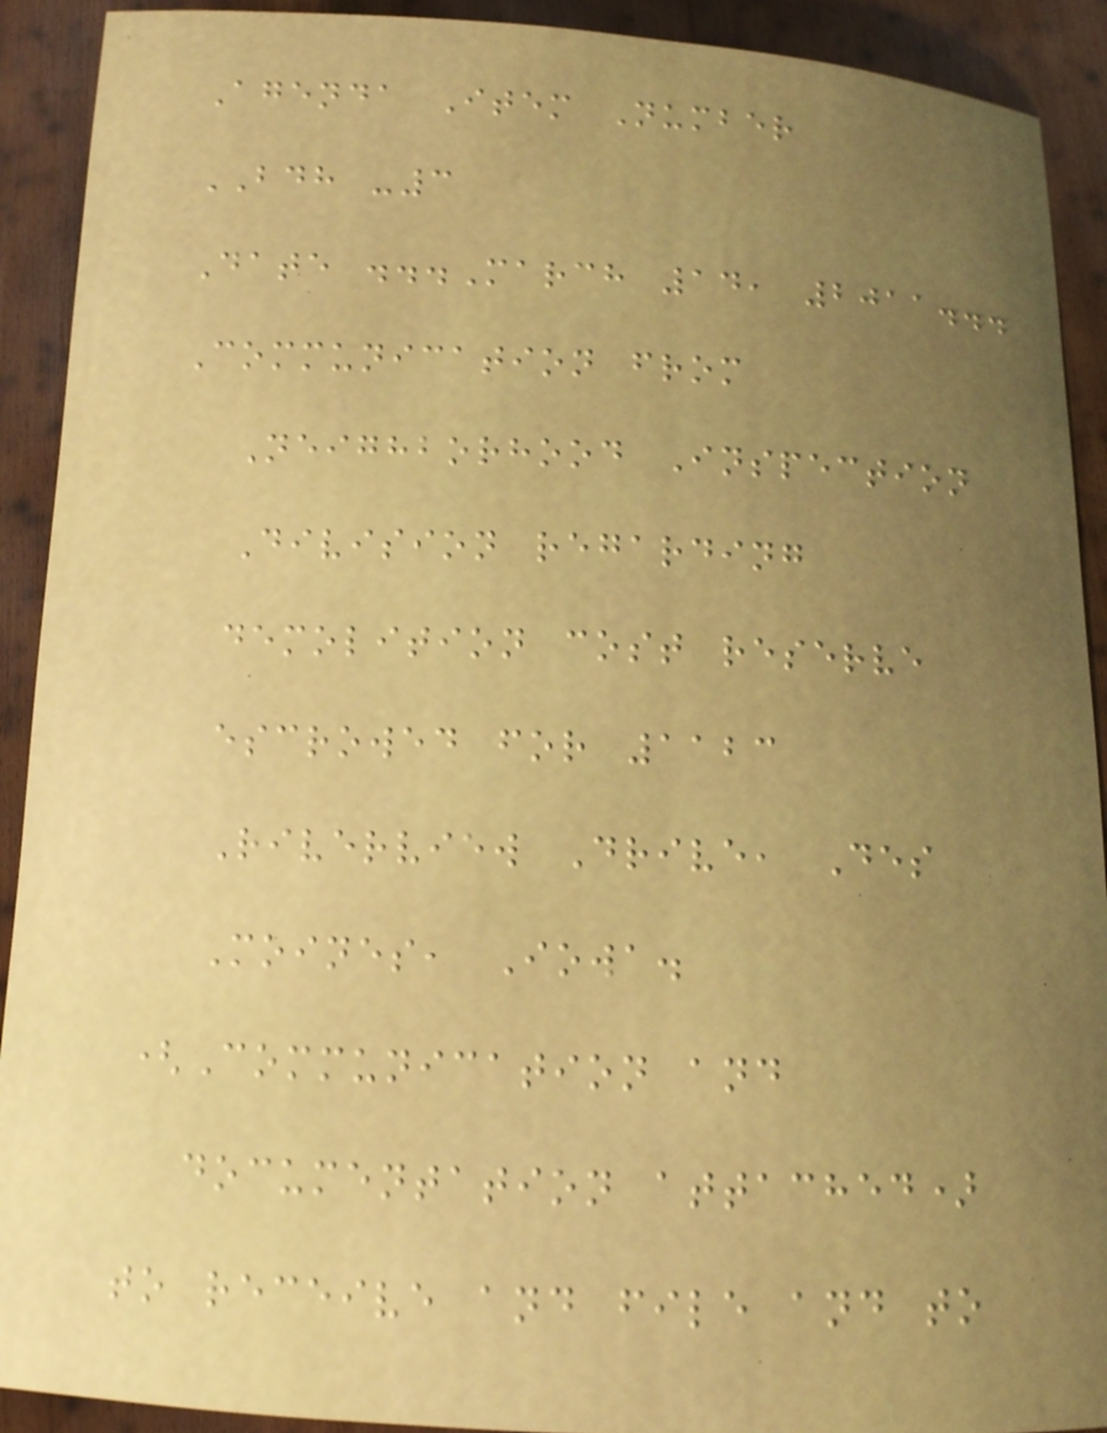Agenda Item Number
BDH -3
Date ...March 14, 2011...
Communication from
Neighborhood Inspection
Division regarding
demolition cost reserve
escrowed for 1123
Riverview Drive, Des
Moines, Iowa.
(Communication and
documentation attached)
to receive and file and to
